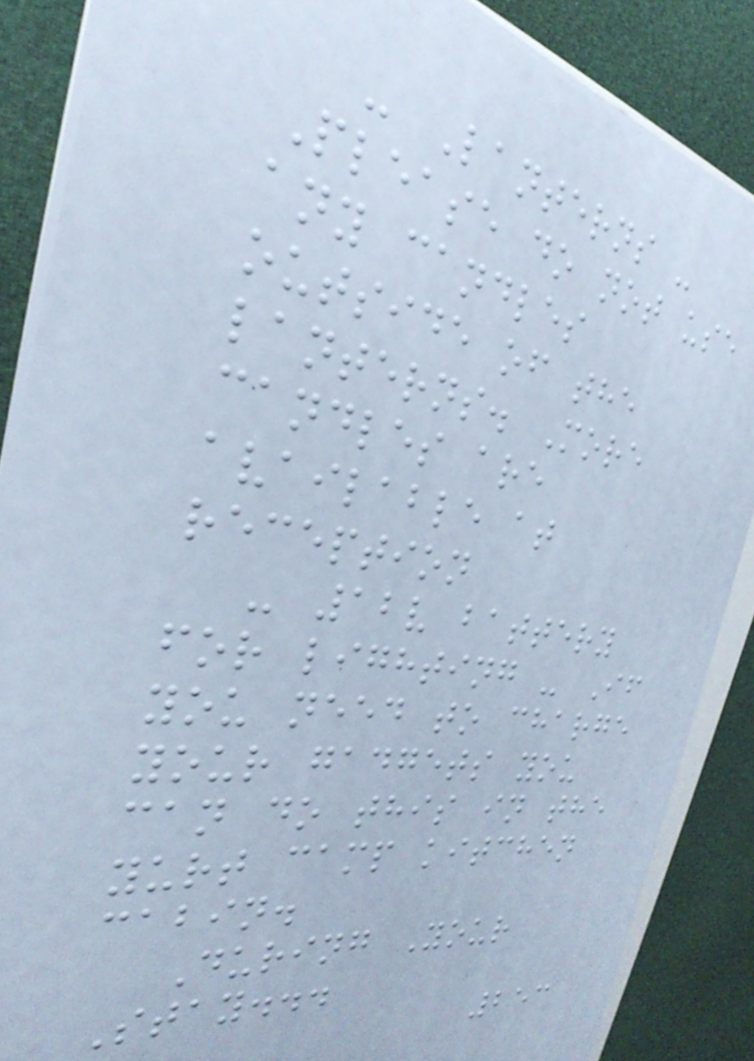- Lanterns -
Please do not use
any candles
outside of the
lanterns. More
candles are
available at
reception
- 12v battery
for lighting - If
you need to charge
your gadgets you
can do this in the
yurt camp kitchen
cabin.
During Your
Stay...
253
